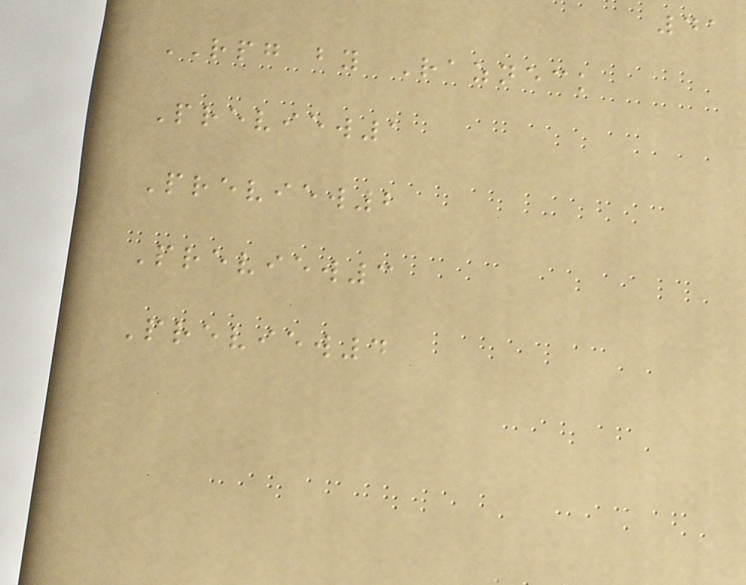41
RPG by Razneck
Preview1
Preview2
Preview3
Preview4
